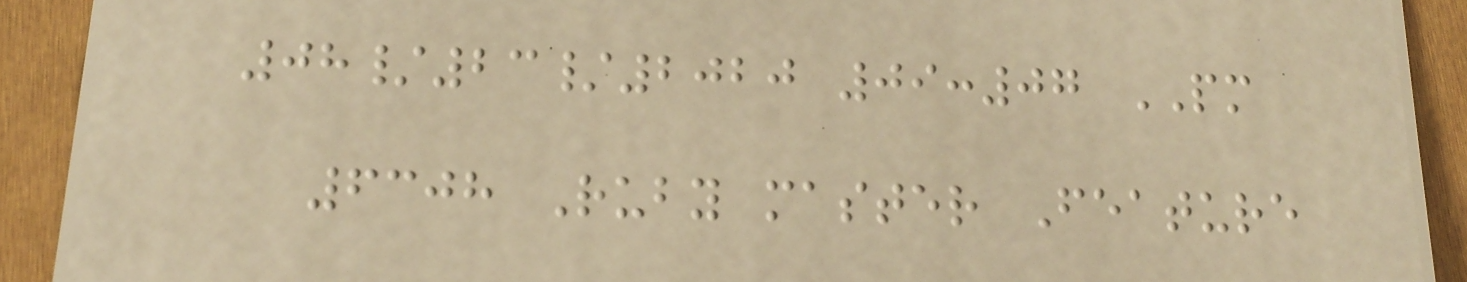08/23/2020 09:07 PM
6308 Ruby master Feature
